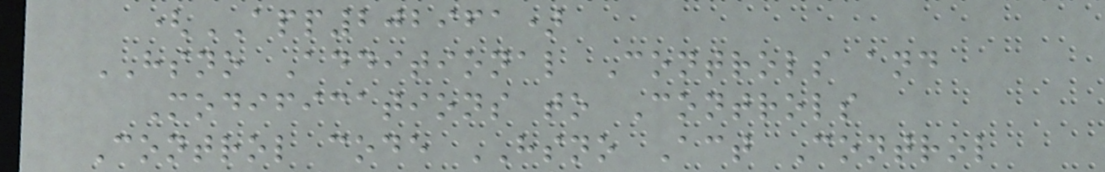(APP202961)
HSNO Additional Controls and
Modifications to Controls
Control code HSNO Act Control
